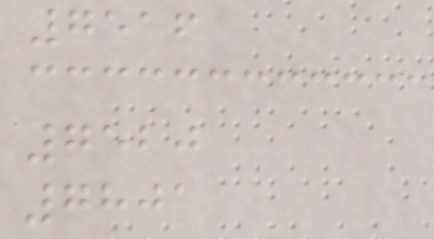7516
7520
7801
